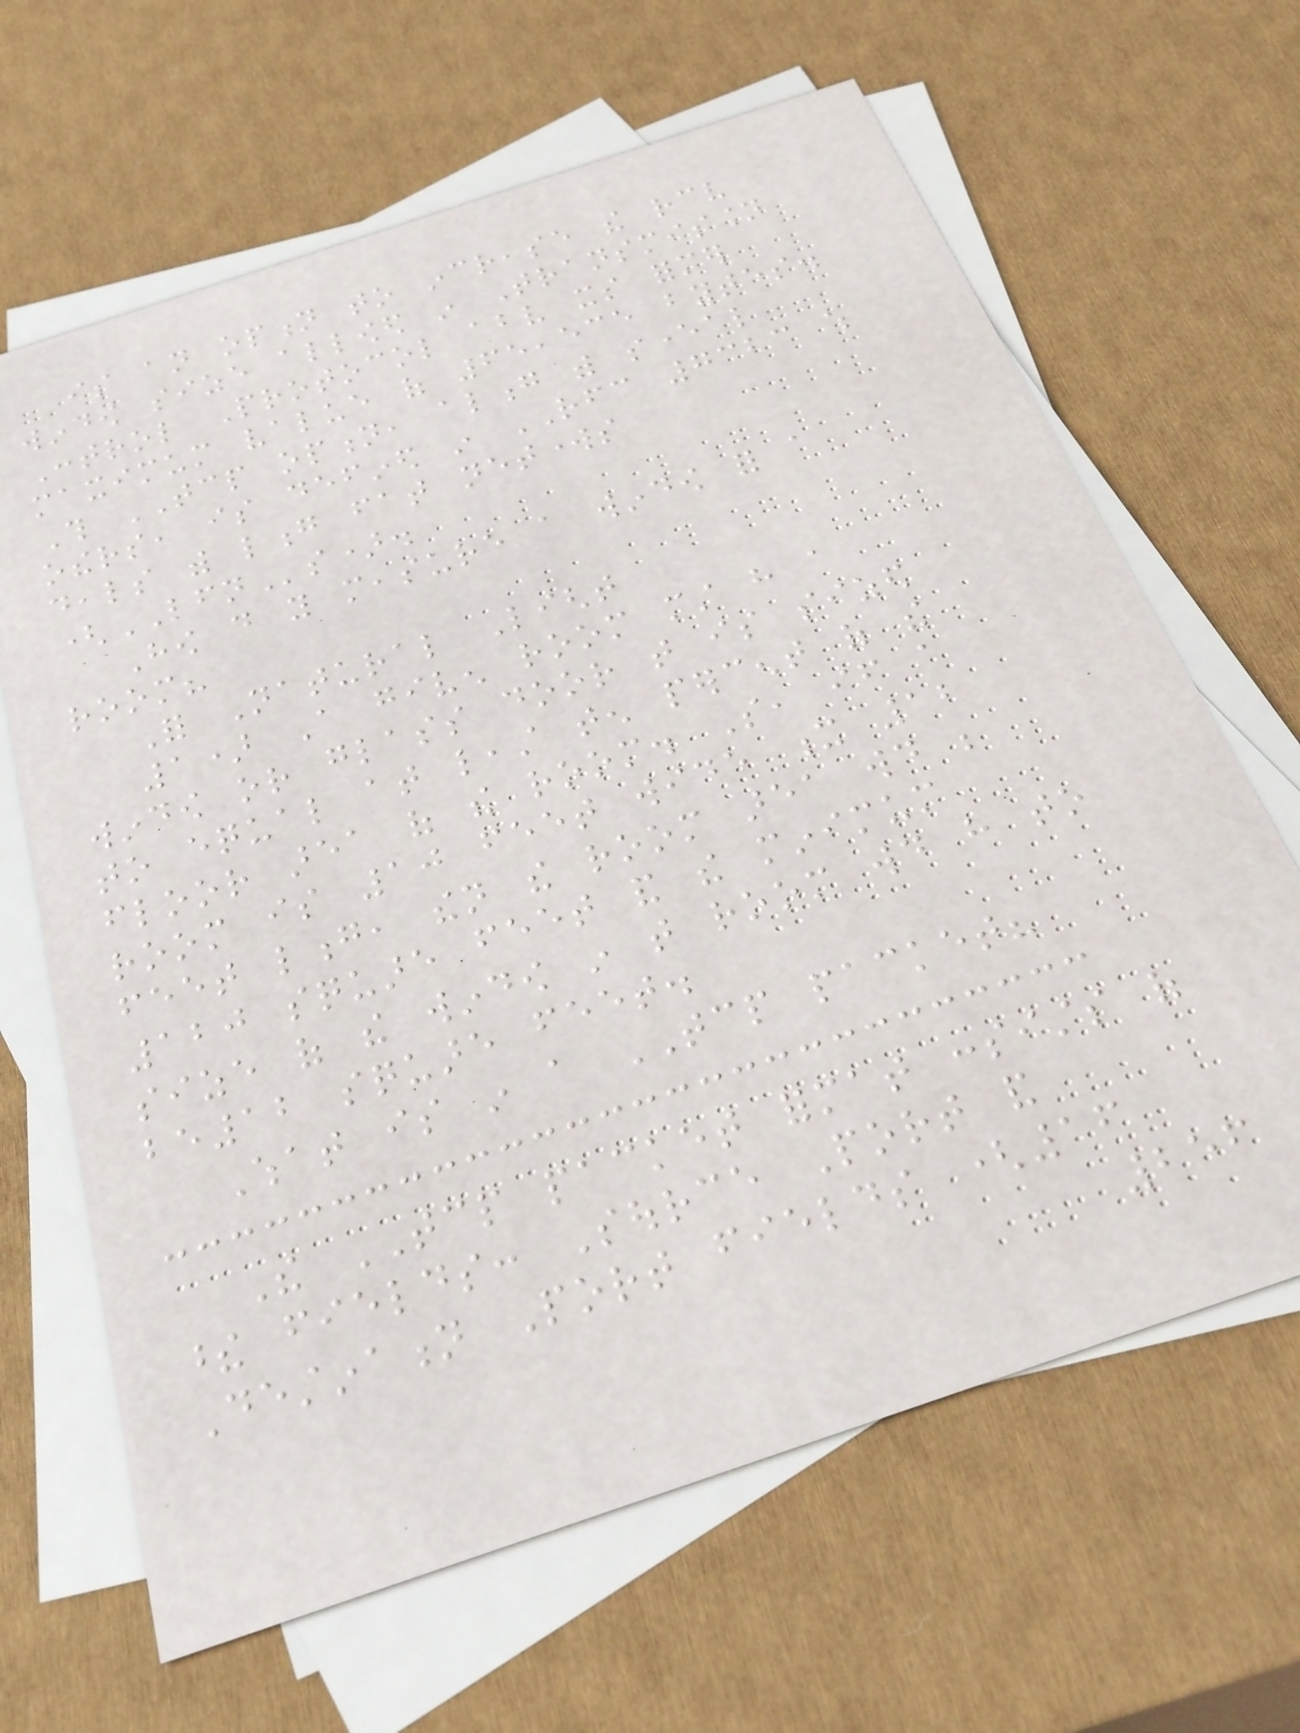is an option to increase the receive
window size allowed in Transmission
Control Protocol above its former
maximum value of 65,535 bytes.
This TCP option, along with several
others, is defined in RFC 7323 which
deals with long fat networks
(LFNs).
How do you measure a window for a
room?
For Natural Light
1) A given room must have a
window or glass door that is sized
to equal at least ten percent of the
floor area of the room. So, if a
room is 10 feet wide x 12
feet long, then the room area would be
120 square feet and the minimum
size of the window in that room would have to
be12 square feet.
What is in a TCP packet?
The TCP packet format consists of
these fields: Source Port and
Destination Port fields (16
256
